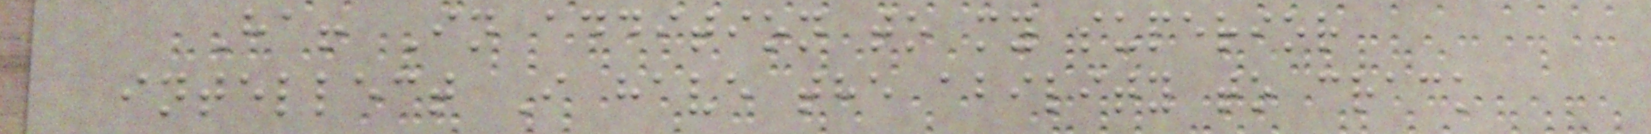Ha! In addition to my superior
intellect I have the ability to crack
